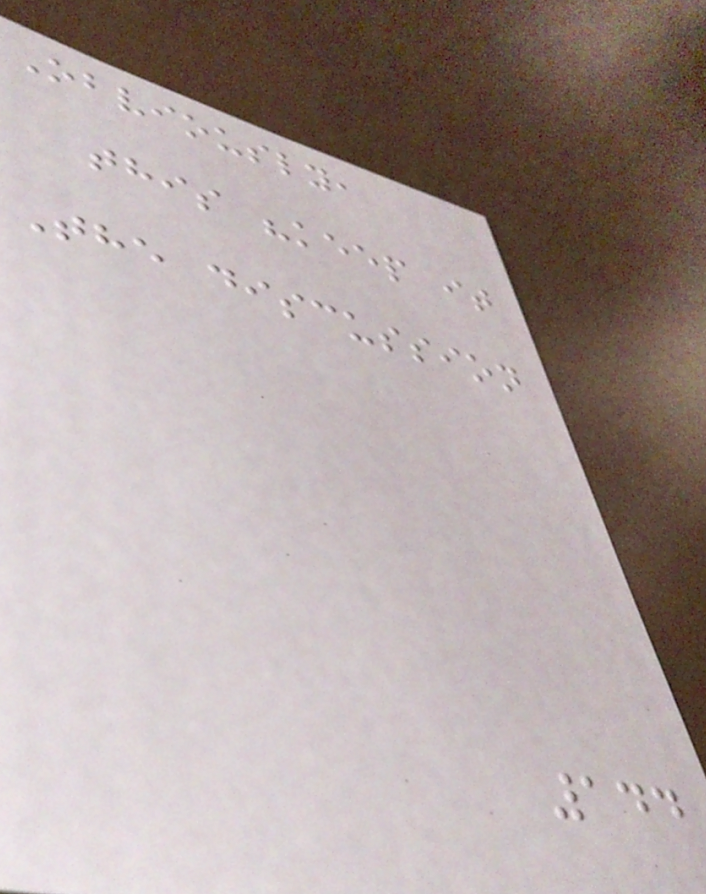Obviously,
this "keep it
The discussion
144
